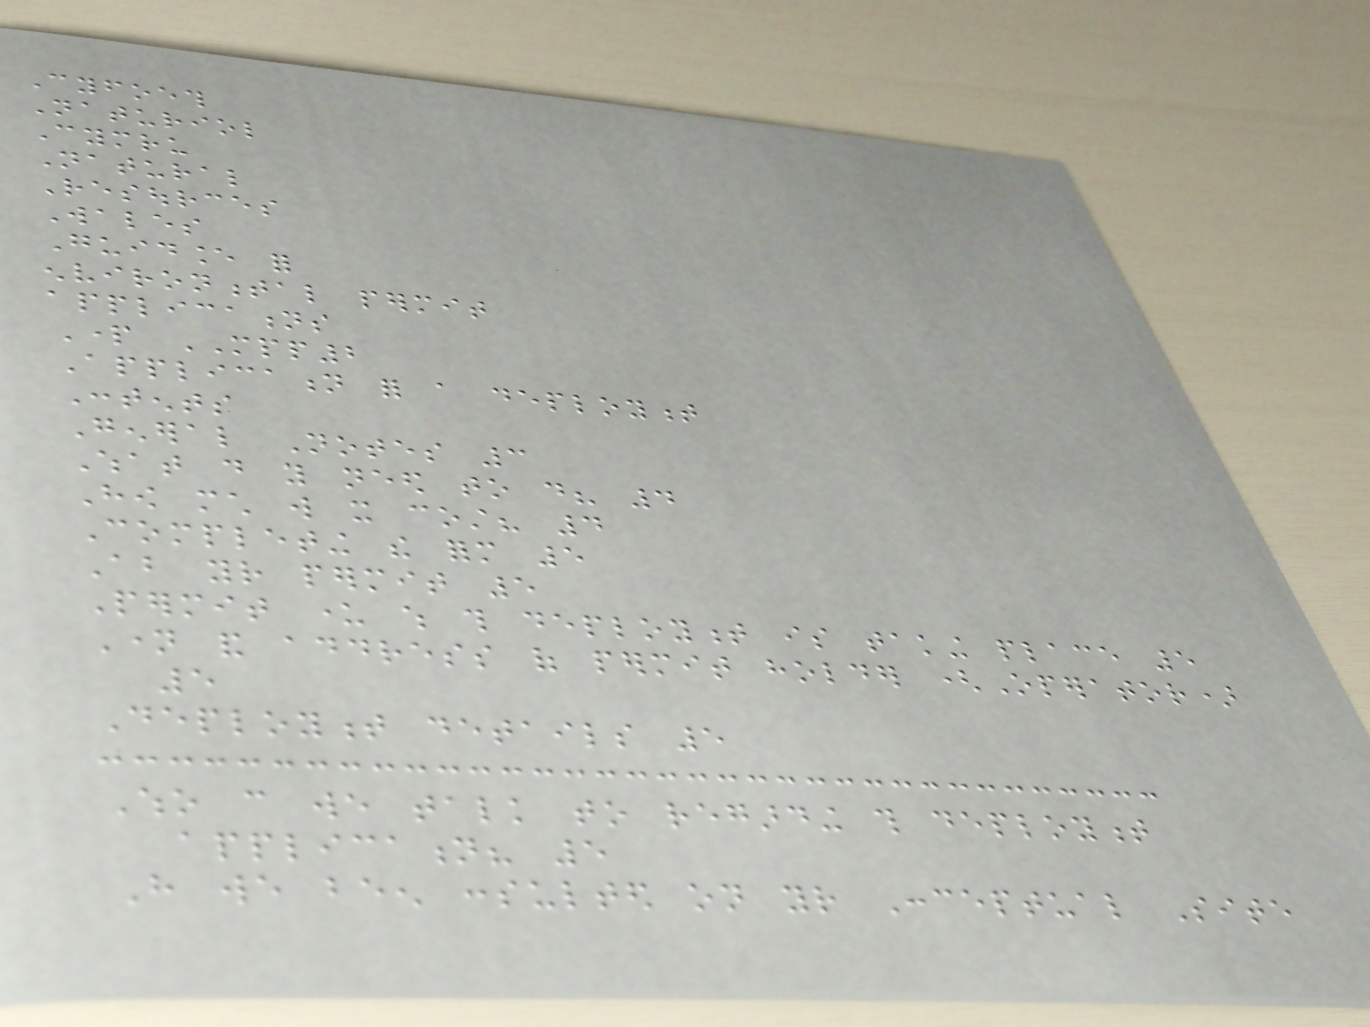Cyfoeth
Naturiol
Cymru
Natural
Resources
Wales
Guidance for
environmental permit
applications
Part MPP2
Application for a deployment
Contents
General Notes 3
What do you need to do? 4
How much will it cost? 4
Completing the form 5
About your permit 5
Permit under which this deployment is taking place 5
Name and address of permit holder (Operator)
5
Deployment details 5
Who can we talk to regarding this deployment
application? 5
Have we been consulted on your Conceptual Site
